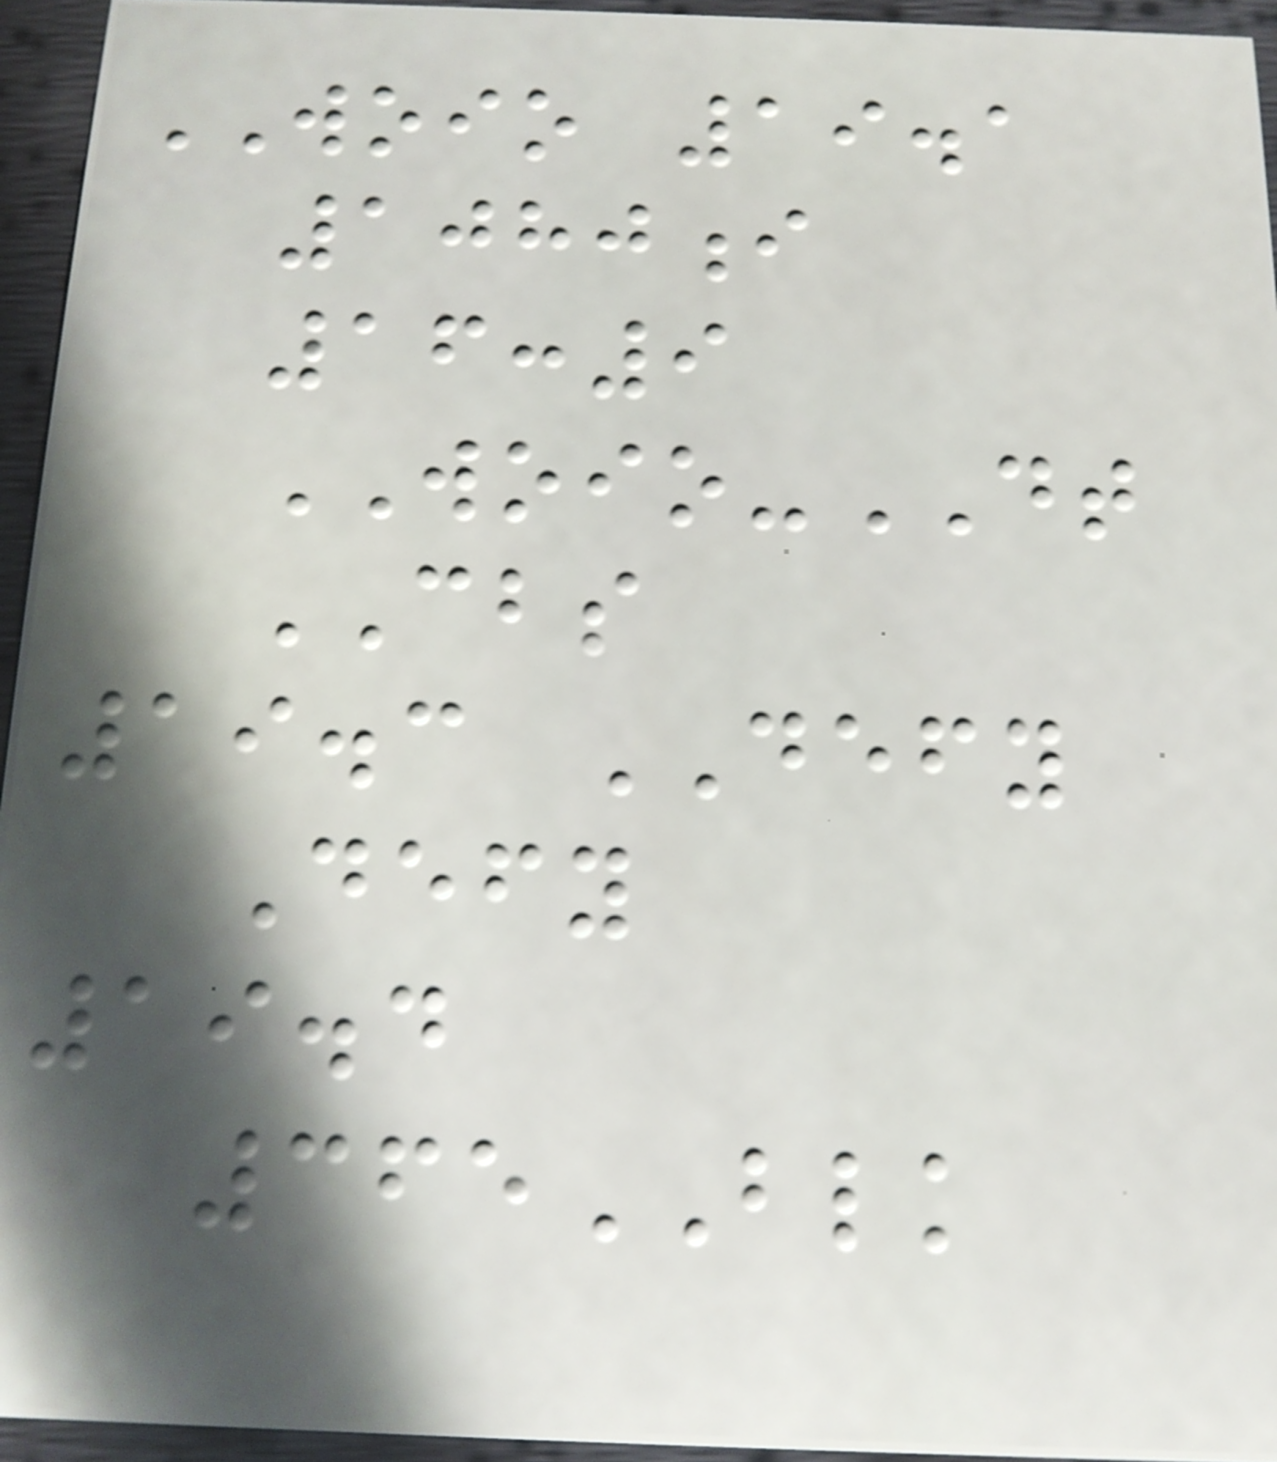WOIO 19.1
1080i
16:9
WOIO-DT
CBS
19.3 DEFY
Defy
19.4
365BLK
